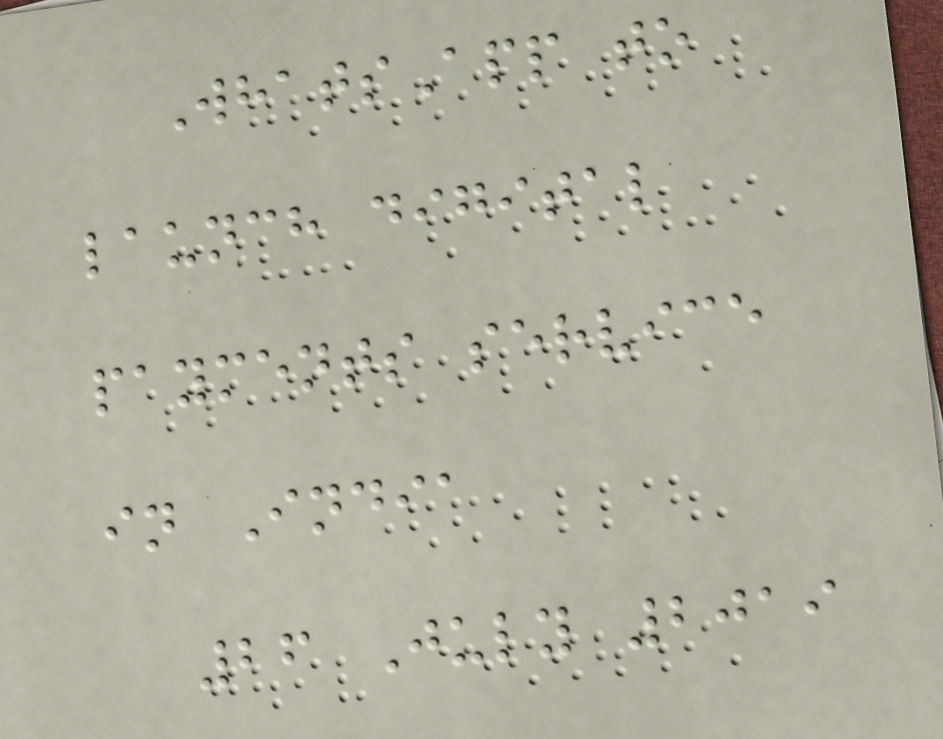WhatsApp to
launch digital
payments service
in India
26 July 2019
